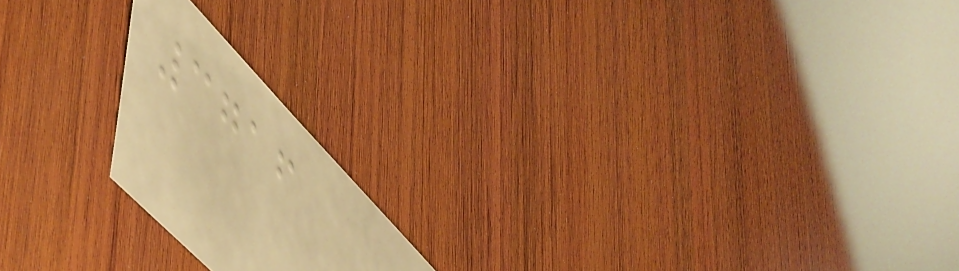3716
